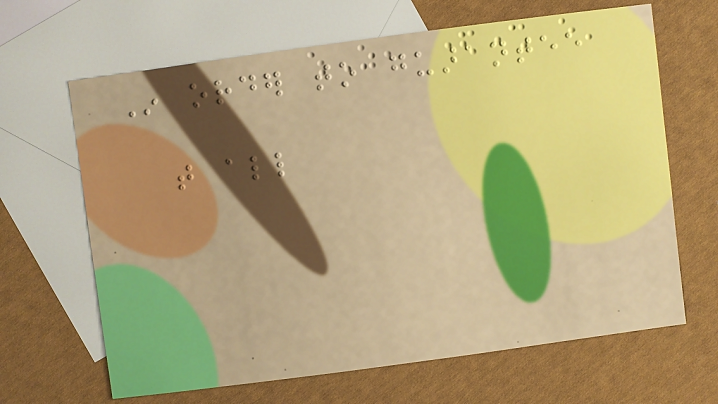In order to guarantee
that all
